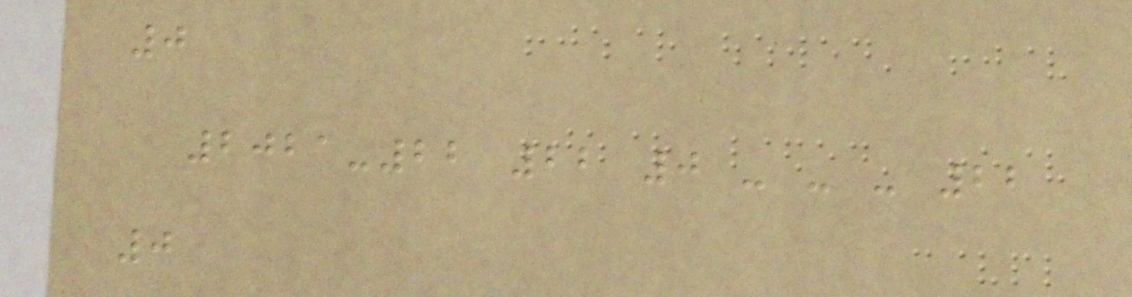0
2021-22 22 0 - - - 22
0
